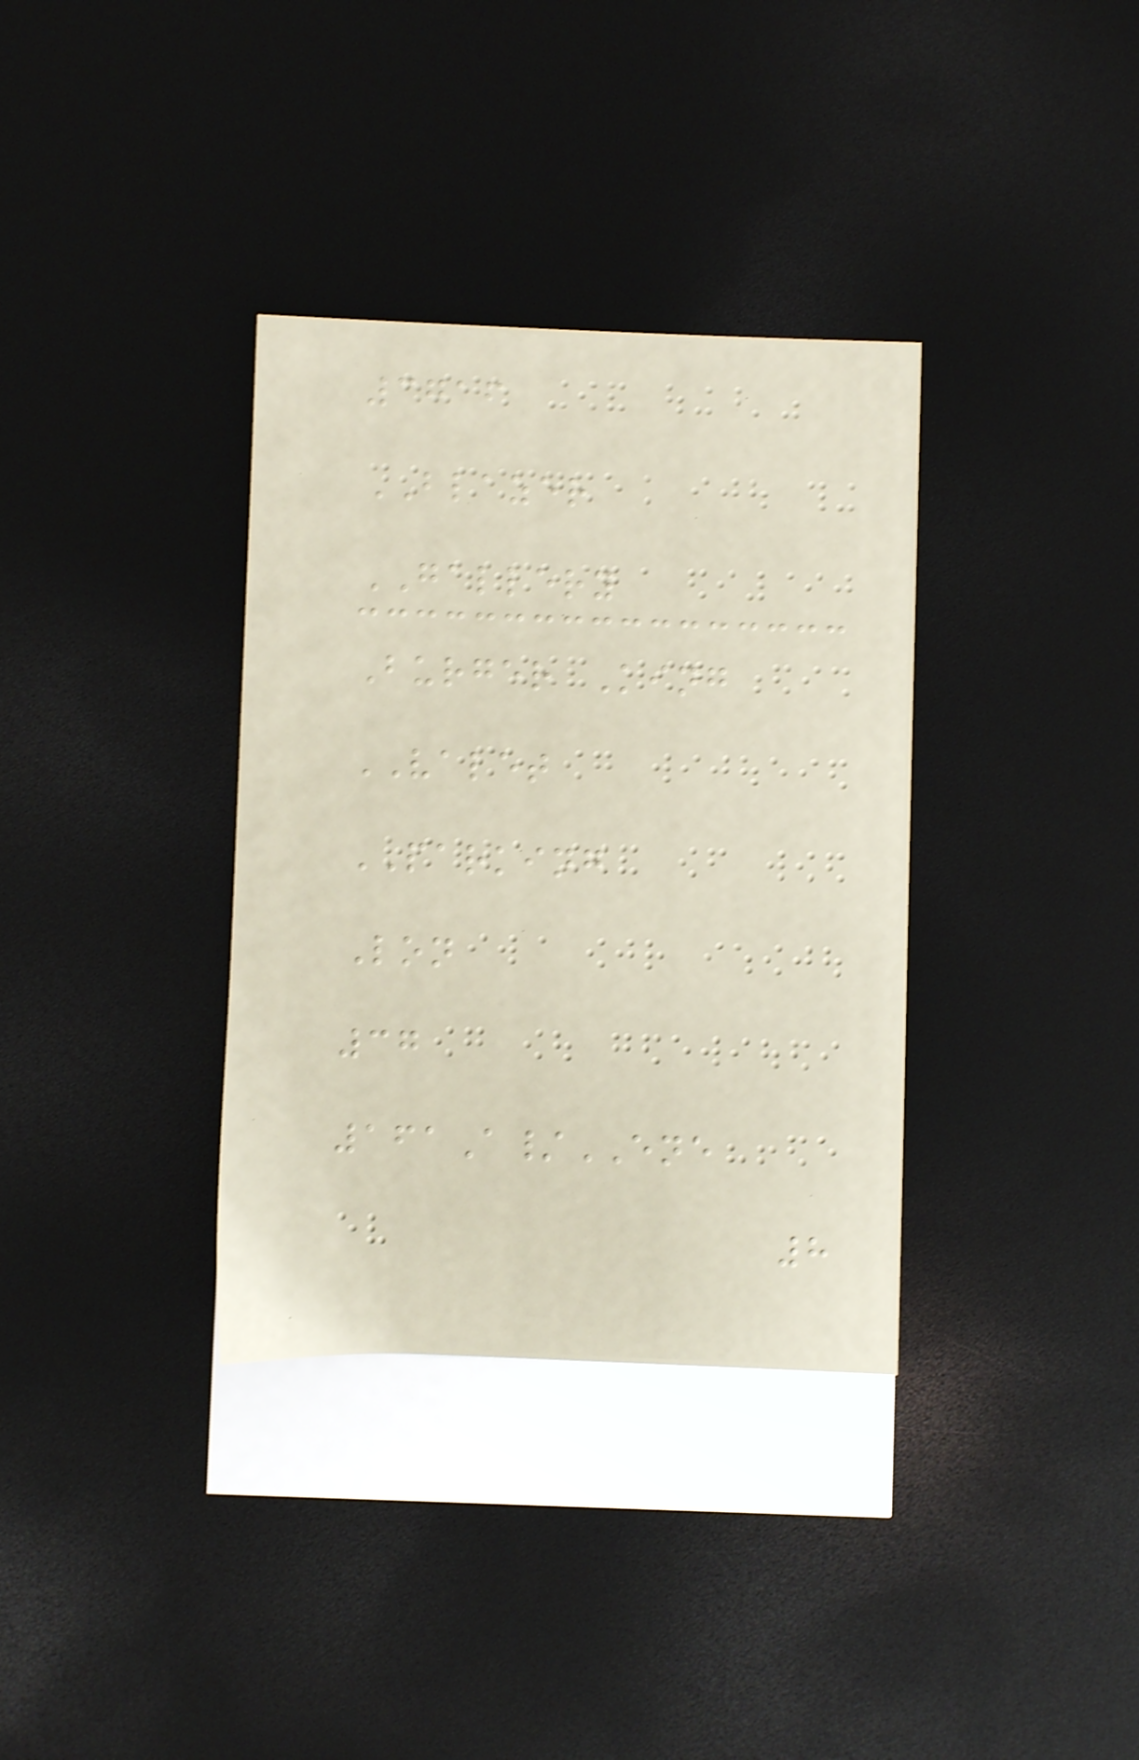3716
BLAZER
GALLERY
Burger King
VALET
PARKING
Lon
37
161A/ENE
8
